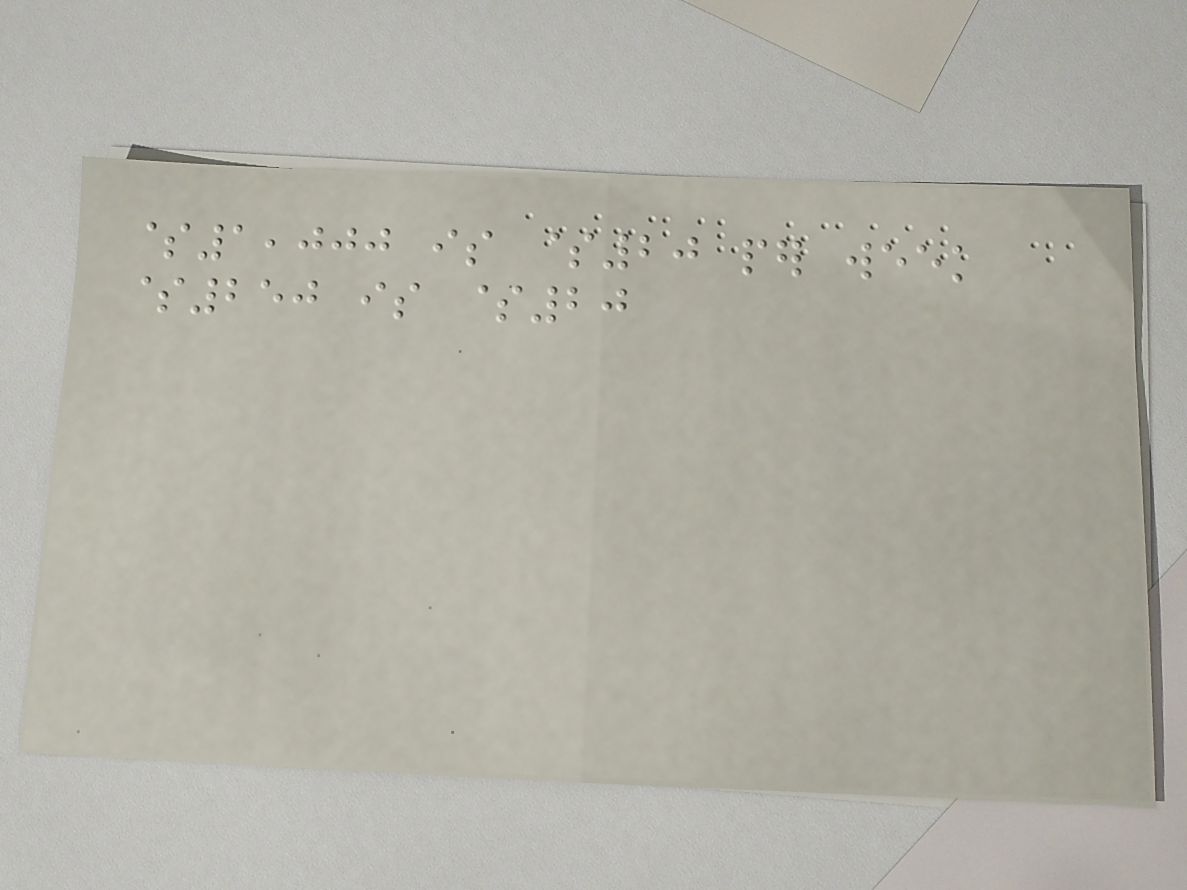$1,000 is $20 per week
$250 is $20
